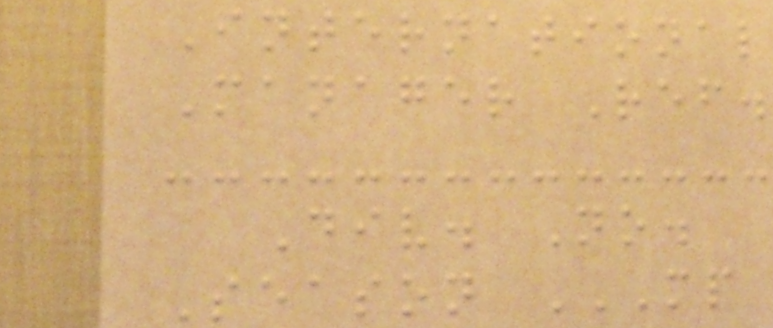International
Manager Ref.
Div. No.
Season MP
